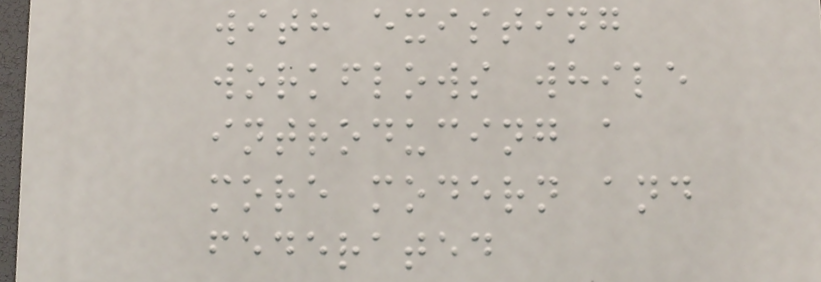with existing
workflows while
introducing a
more modern and
federated
